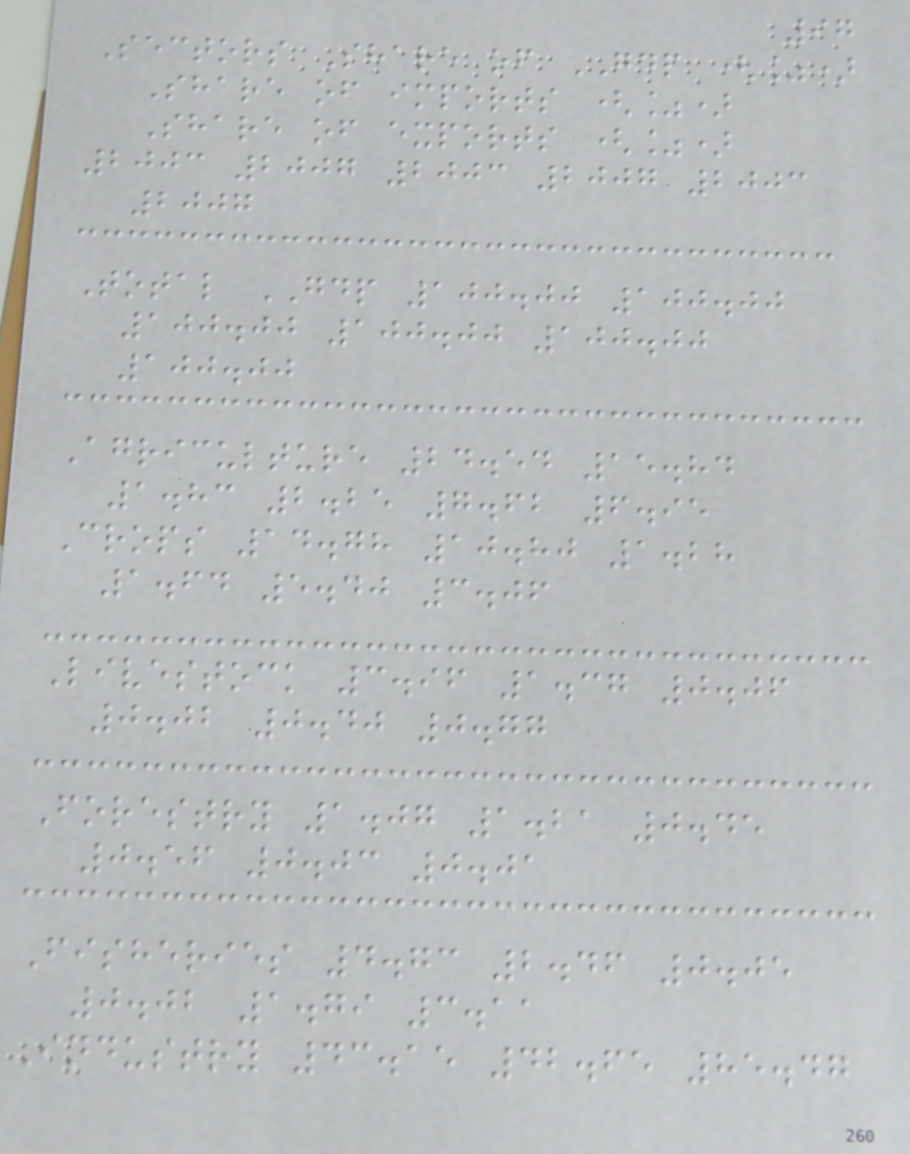97
Sectors Share of GDP (%)
Share of imports (%)
Share of exports (%)
2003 2007 2003 2007 2003
2007
Total GDP 100.00 100.00
100.00 100.00 100.00
100.00
Agriculture 24.54 15.84
1.83 2.25 7.62 6.95
Crops 14.78 10.80 1.28
1.64 5.40 3.06
Livestock 3.96 1.37 0.06
0.02 0.40 0.77
Forestry 1.07 1.21 0.45
0.56 0.03 0.01
Fisheries 4.73 2.46 0.05
0.02 1.79 3.11
Industry 43.15 42.65 85.47
